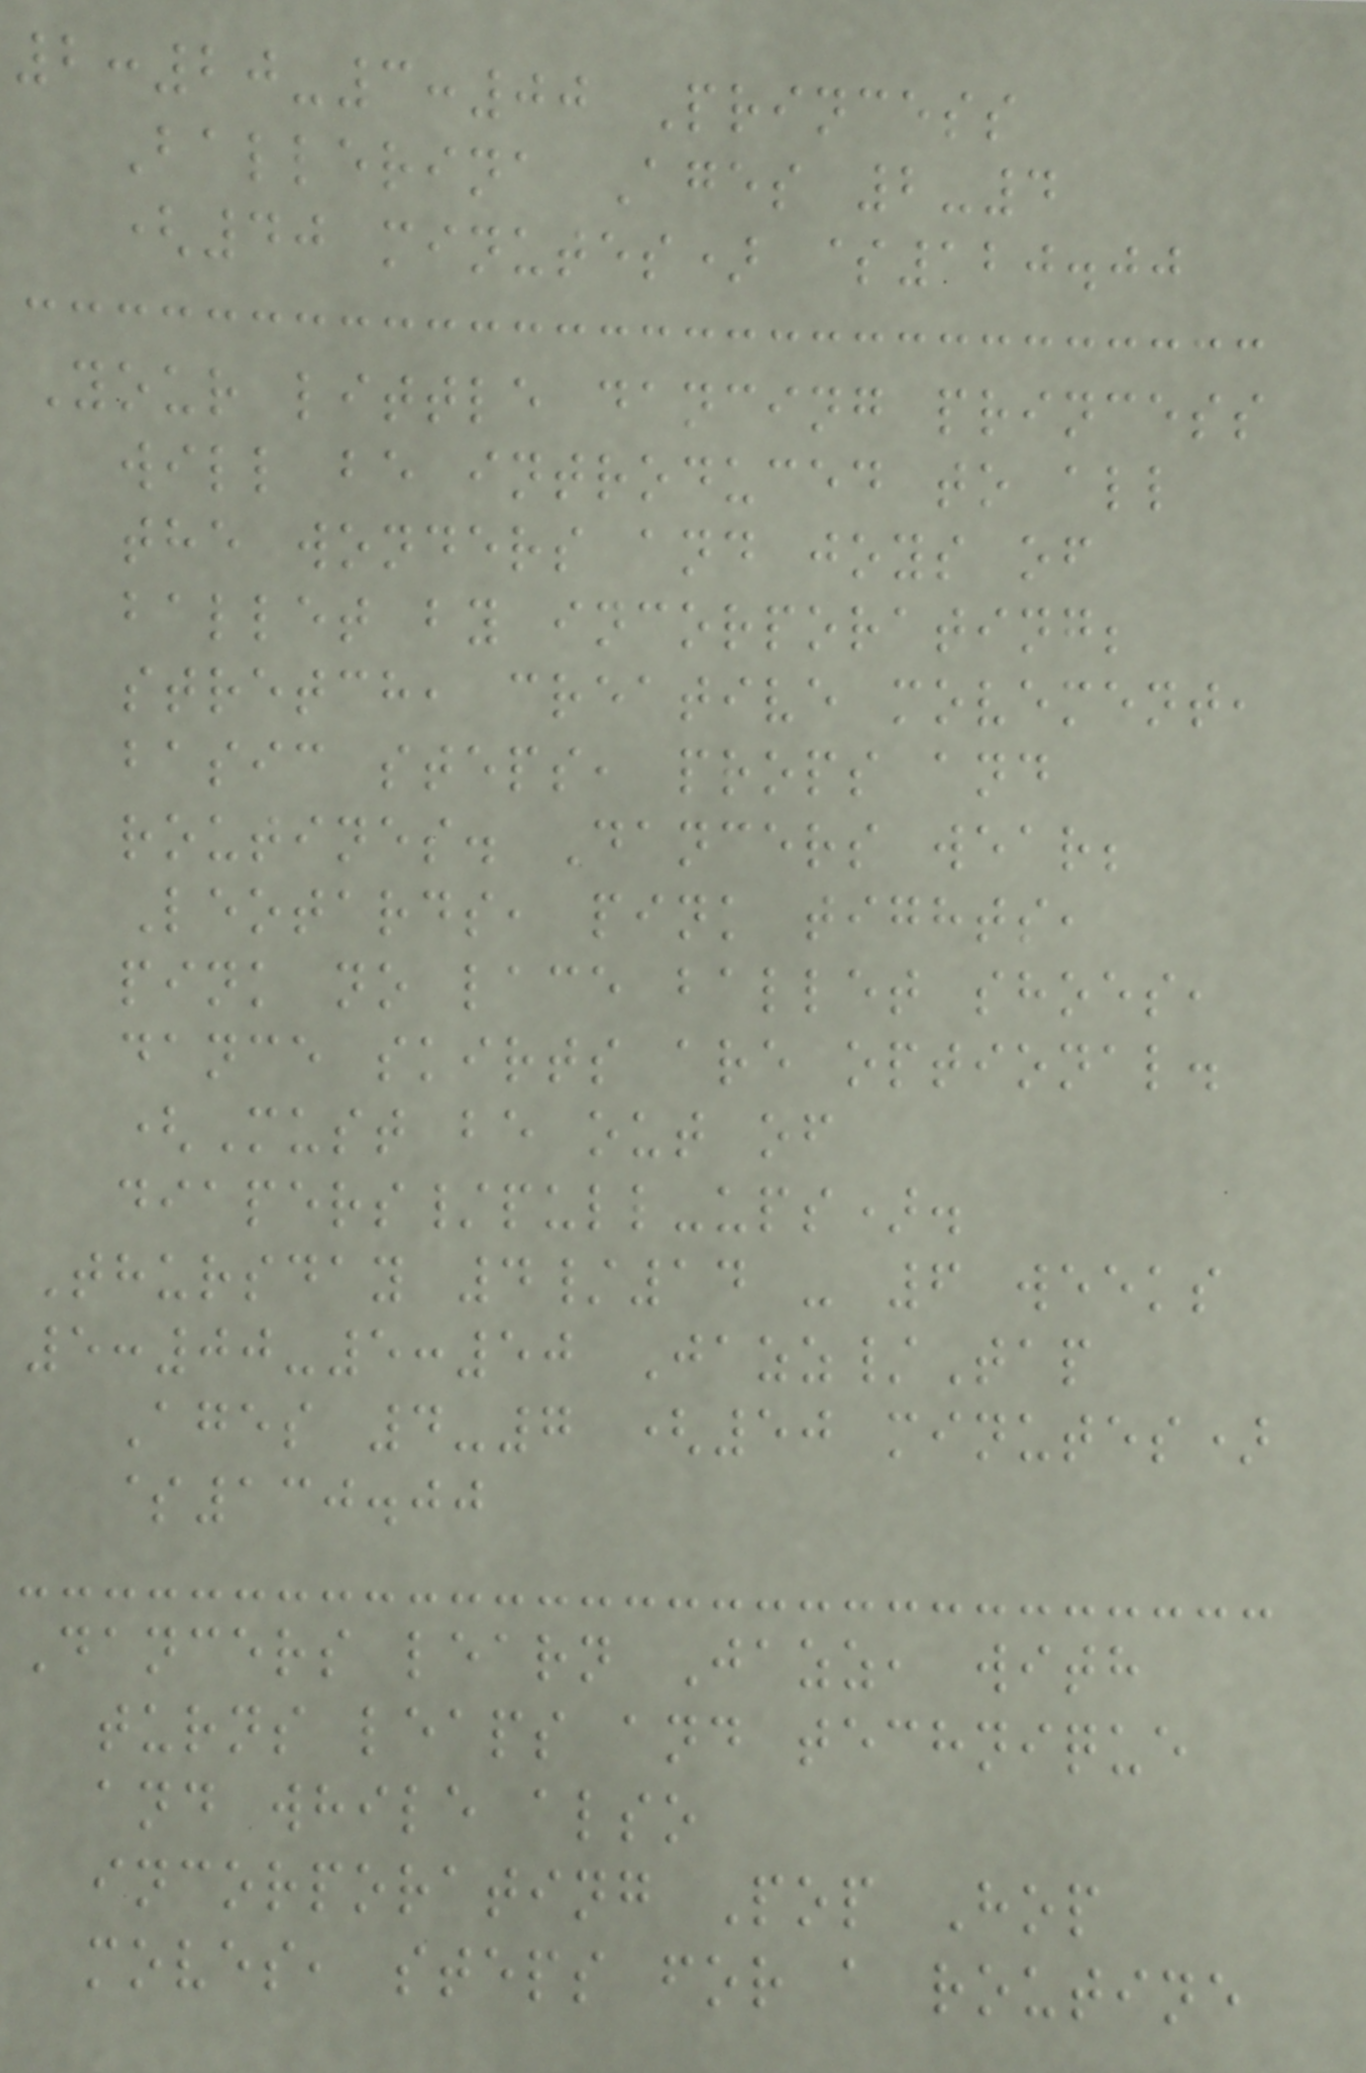2:20-3:00 Princess
Ballerina Ages 2-4
(40 minutes) $120.00
Your little dancing princess
will be introduced to all
the wonders and joys of
ballet by incorporating;
stretch, creative movement,
basic steps, props and
routines. Dancers wear;
Leotards, pink tights,
pink no lace ballet shoes,
dance skirts are optional.
(Must be out of
diapers/pull-ups).
Thursday 4/14 - 6 weeks
5:00-5:50 Jazz/Tap
Ages 4-7 (50 minutes)
$130.00
Dancers learn Jazz, with
turns leaps and technique
and while also
incorporating Pop Hop
moves, steps for a routine
